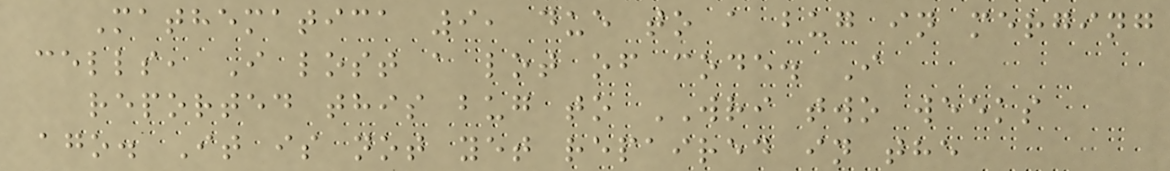Mathematica 9, due to a bug in merging
cells, I lost a lot of code. I
reported this bug to WRI two weeks
ago. It is not yet repaired in the
